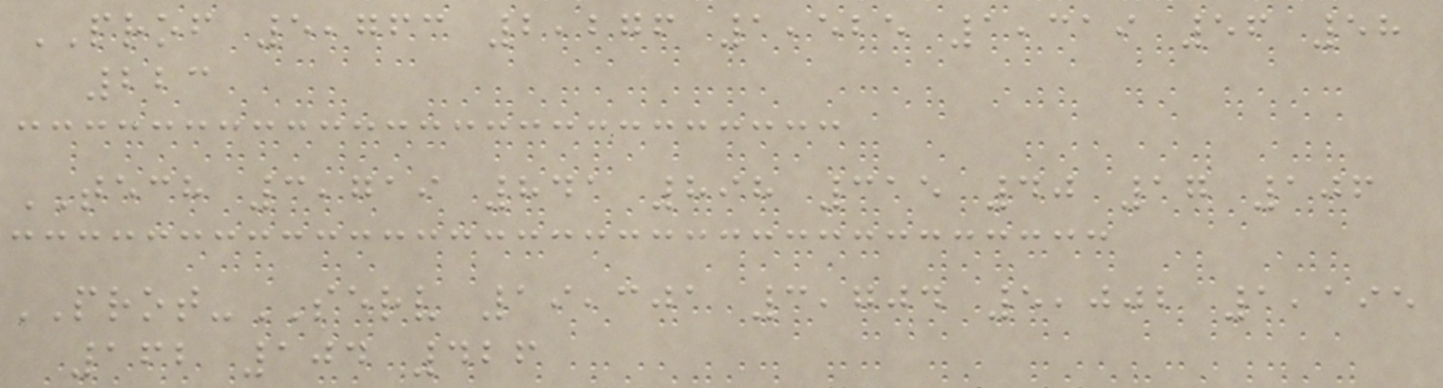PROF 5,763 2,276 1,525 1,319 56 58
223
TECH 3,719 841 898 315 40 17 106
PROT-SERV 19,301 3,704 5,002 1,195
162 104 426
